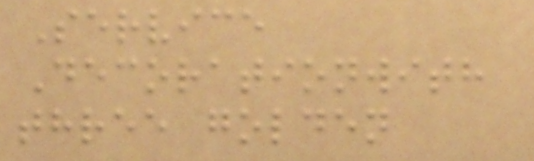Service
Decorationwith
three golden
